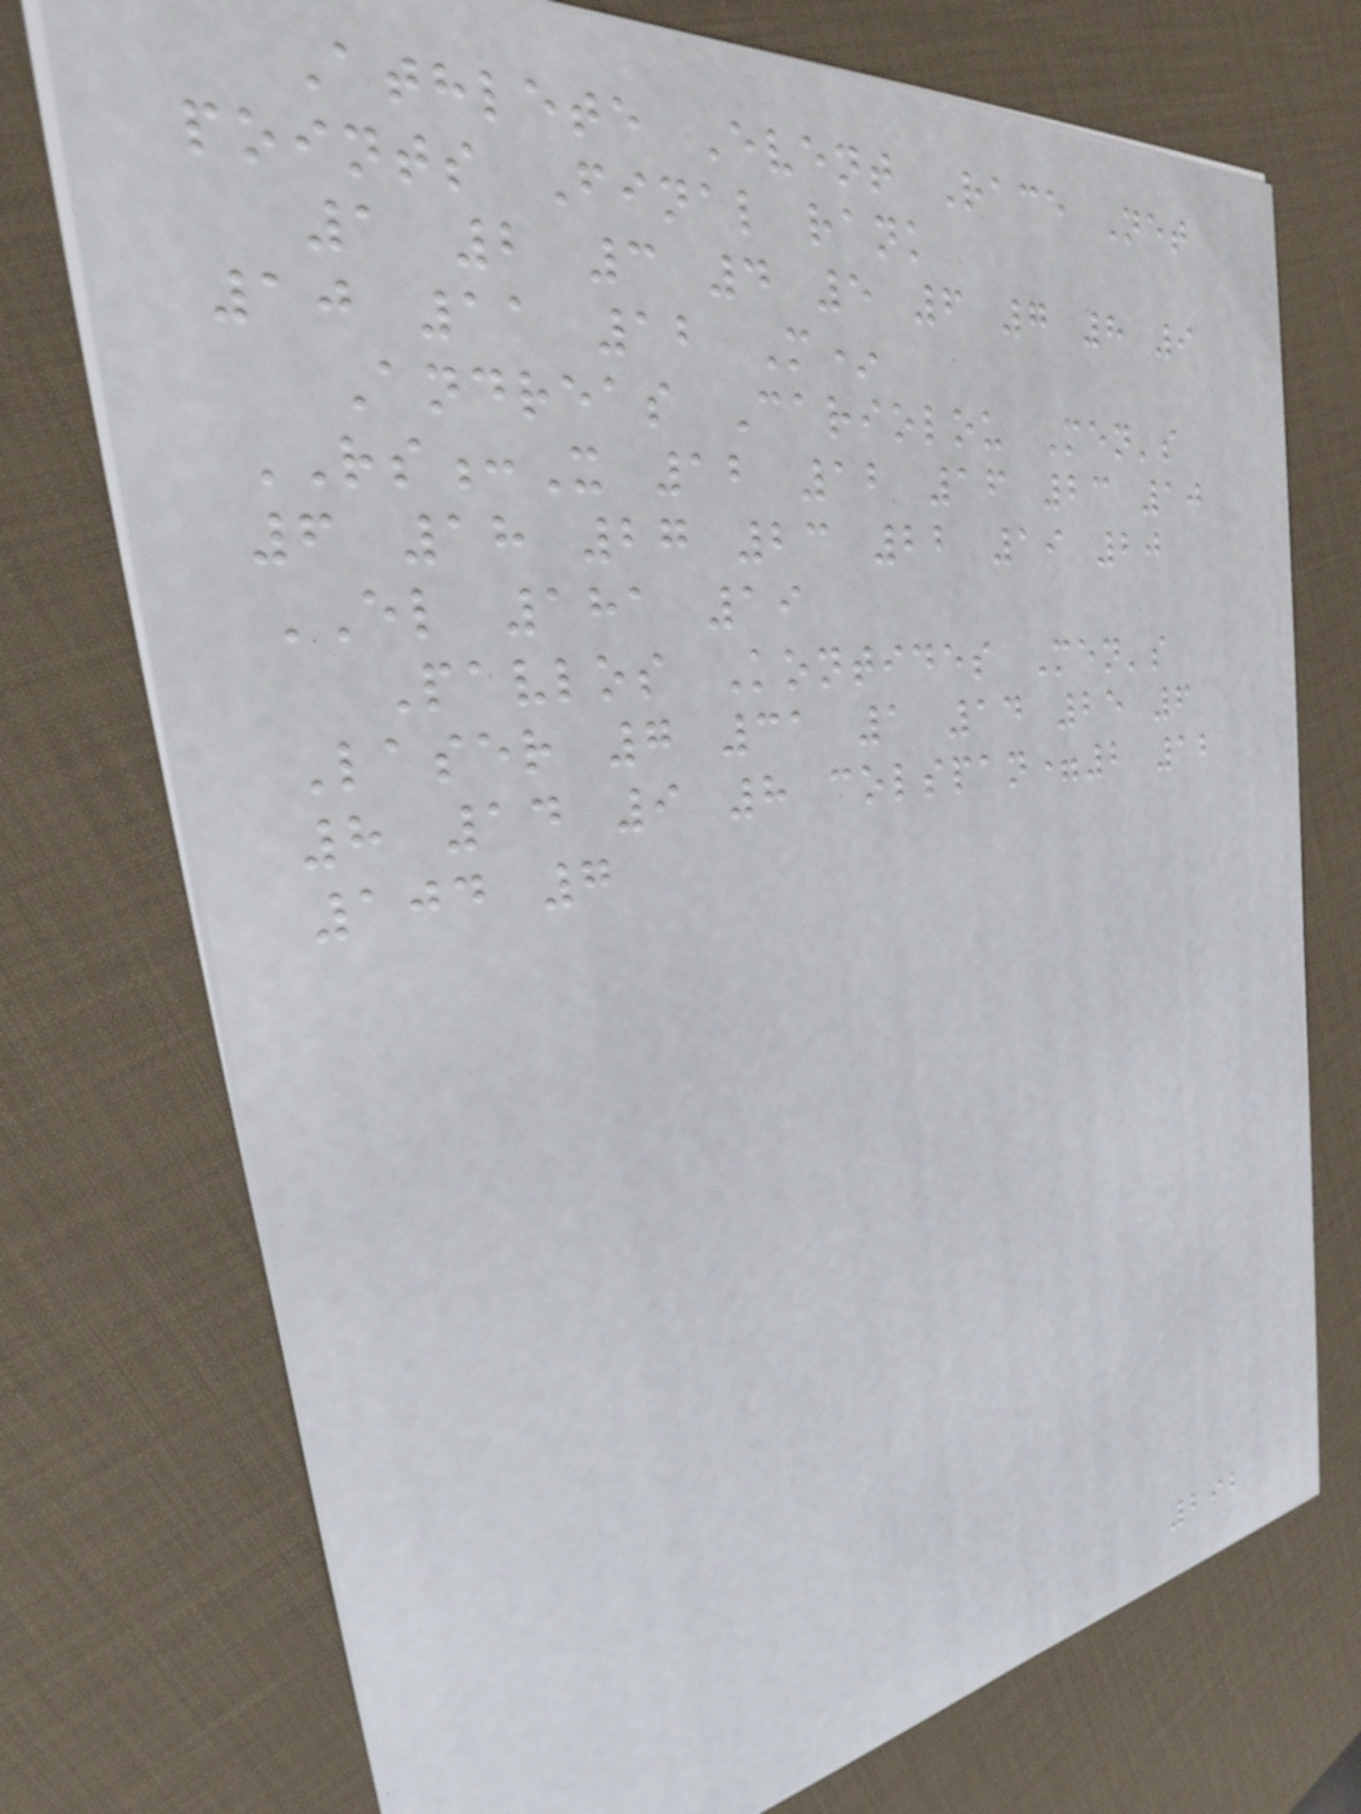Athlete Event Race Net
points Final rank
1 2 3 4 5 6 7 8 9
10 11 12 M*
Andreas Cariolou Men's
RS:X 12 12 16 23 10
6 18 27 23 22 19 20
EL 181 19
Pavlos Kontides Men's
Laser 7 31 1 14 25 6
8 14 9 8 colspan=2 12
104 7
292
